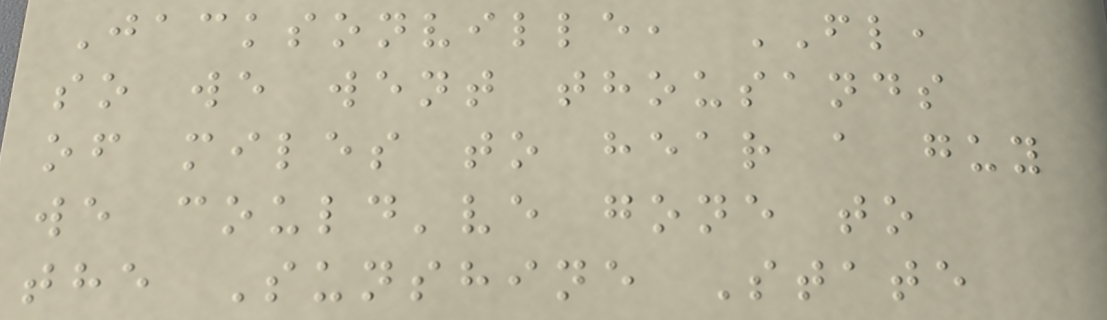Jacksonville, FL,
so we went thousands
of miles to hear a guy
we could've gone to
the Sunshine State
